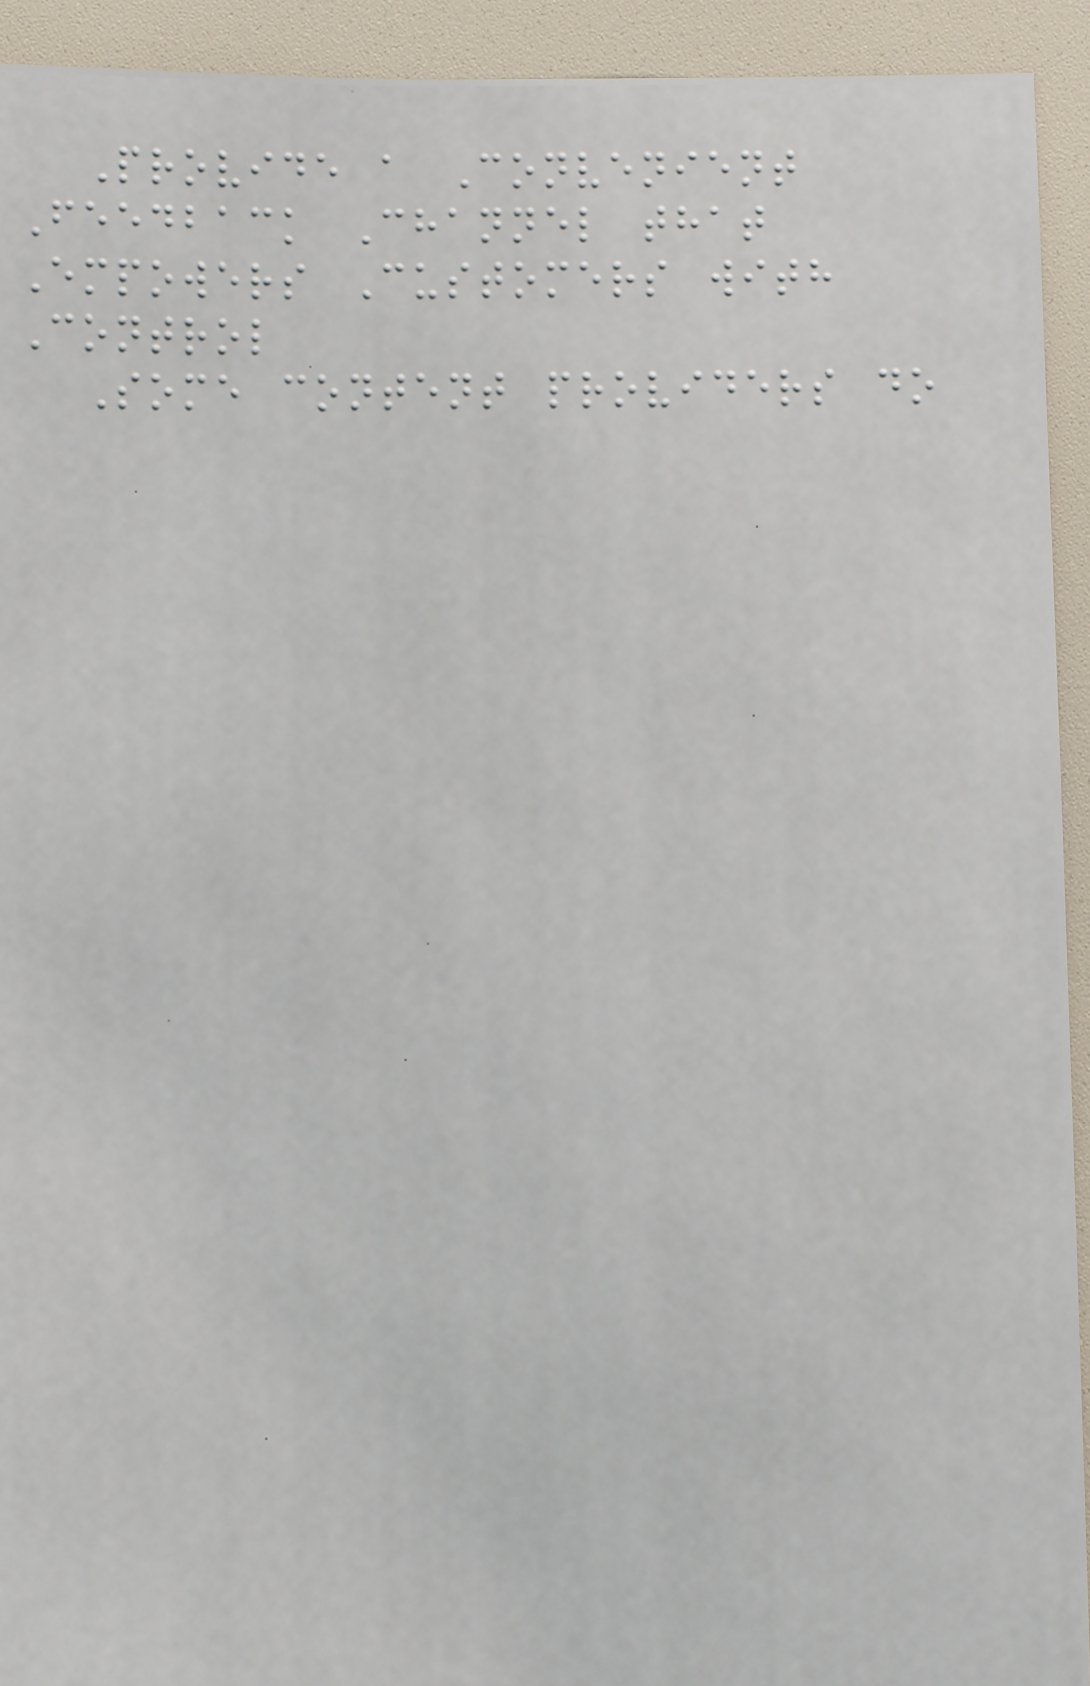Provide a Convenient
Feedback Channel that
Empowers Customers with
Control
Some content providers do
